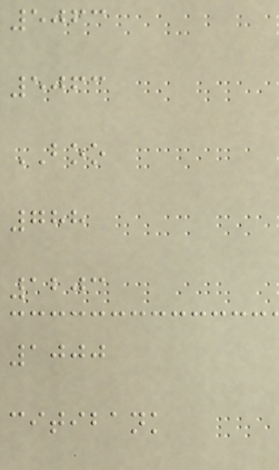5063
5063
BOO
788
1203
1000
citibank
